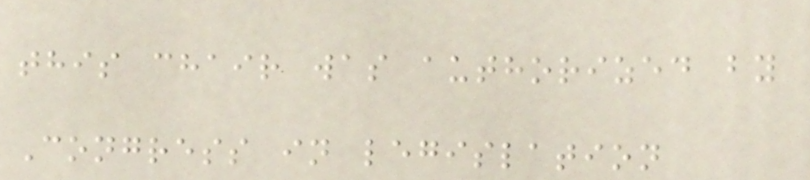this chair was authorized by
Congress in legislation
